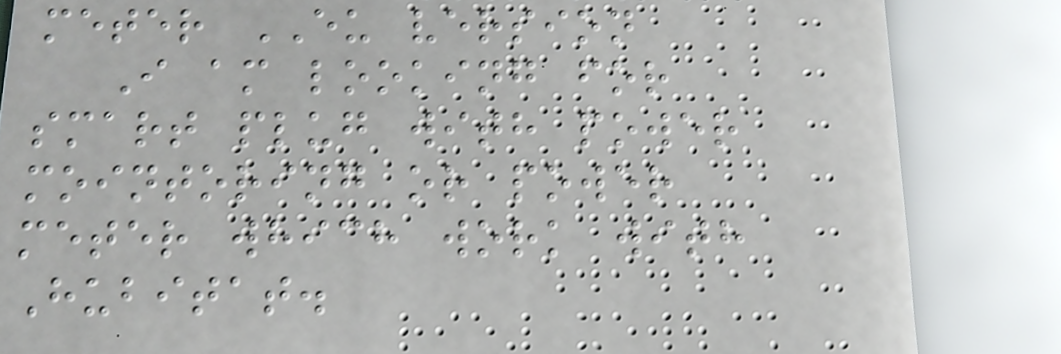meter EU version
I am looking for
smart plug with power
mointoring or power
meter which work with
Hubitat.
